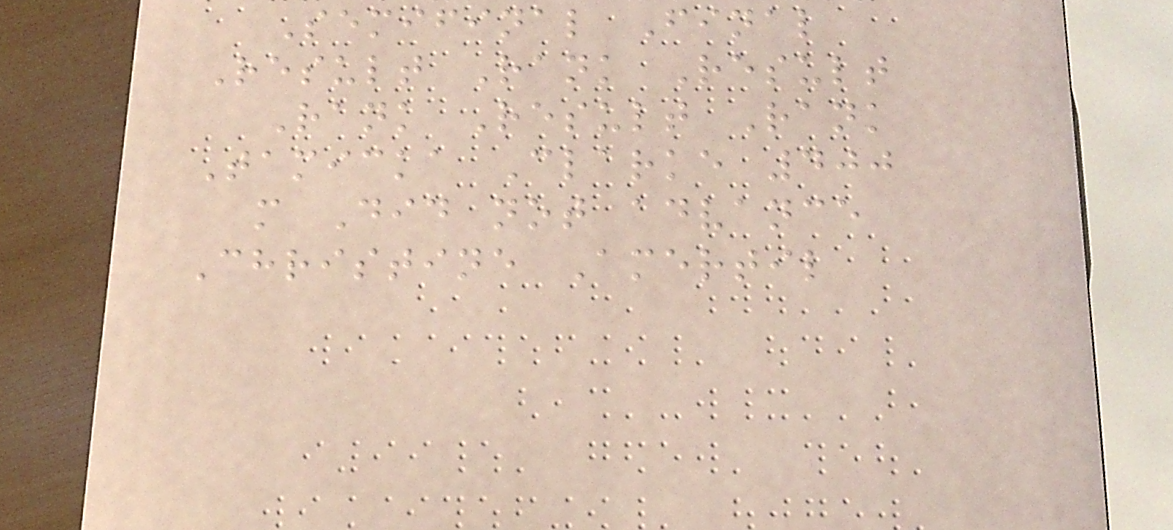Semifinal Final
Result Rank Result
Rank Result Rank
Tamicka Clarke 400
m Did not advance
Christine Amertil
